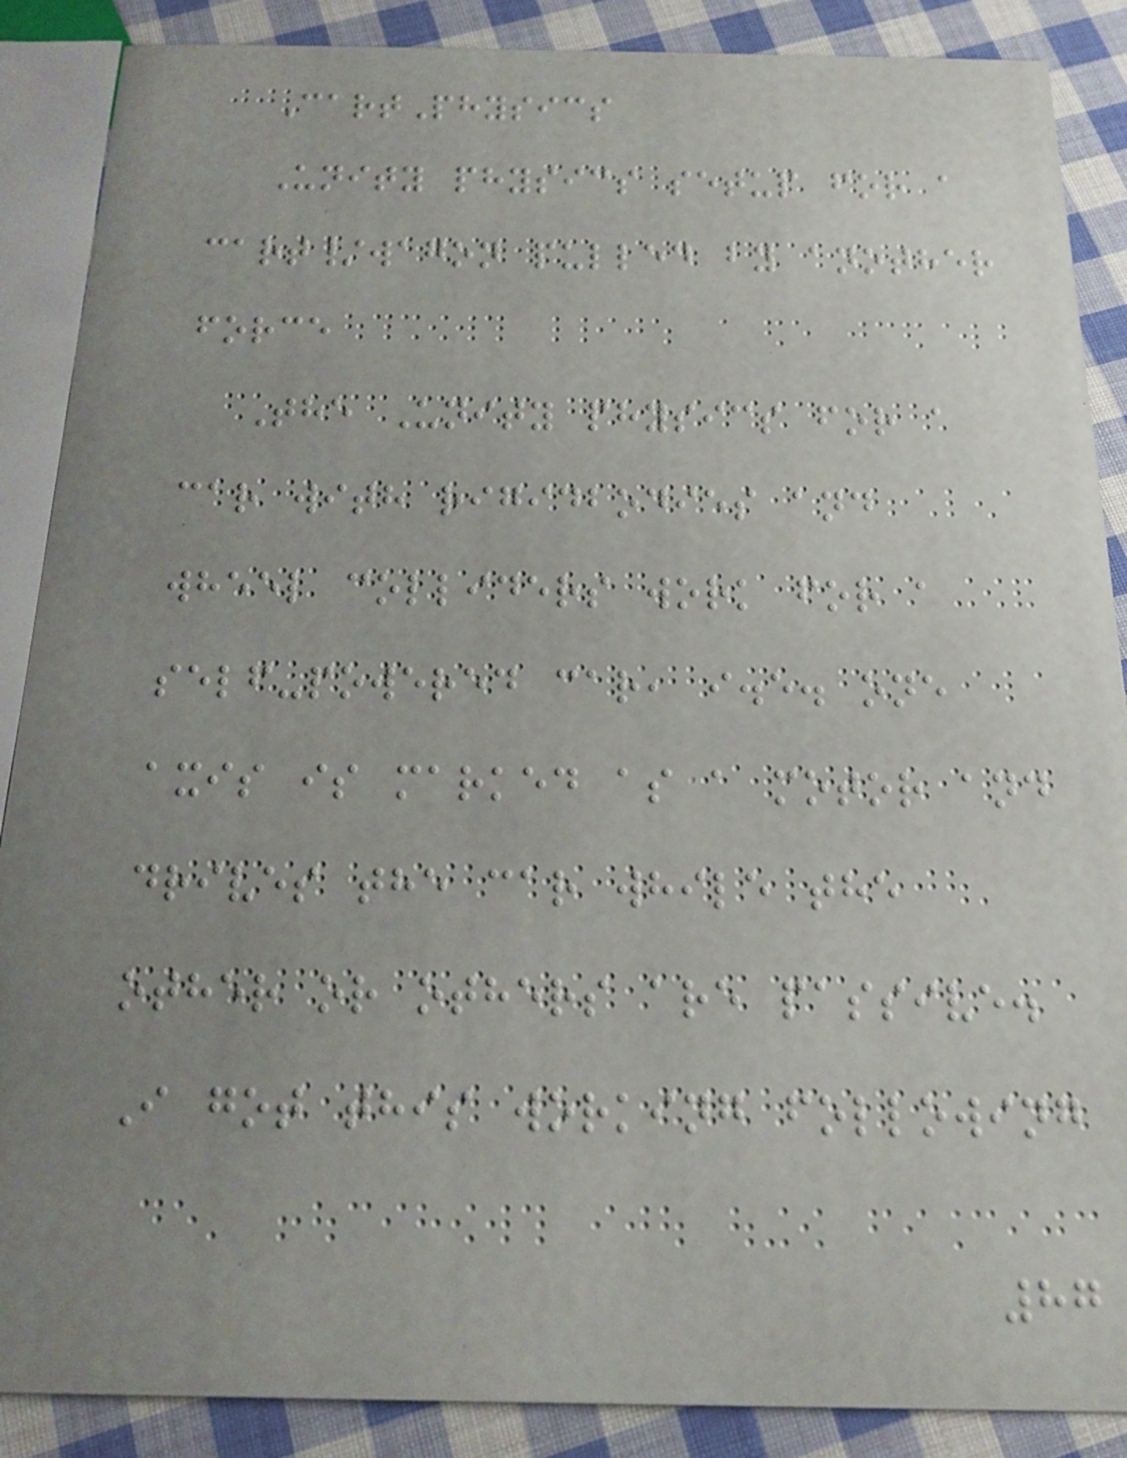CartPhysics
Unity physics setup for a
cart/wagon pulled by another
force
The Unity physics for a
car with rigidbodies and
wheel colliders work for a
self-powered car, i.e. one
axis is marked as a motor and
drives the car while the
other or others are passive.
I got this working following
87
